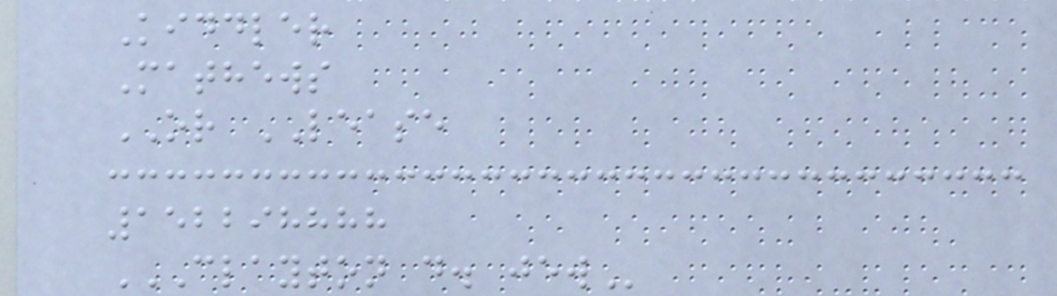Kiddler
Mathews
OR LEASE
152298888
CLAYTON D. JEW
